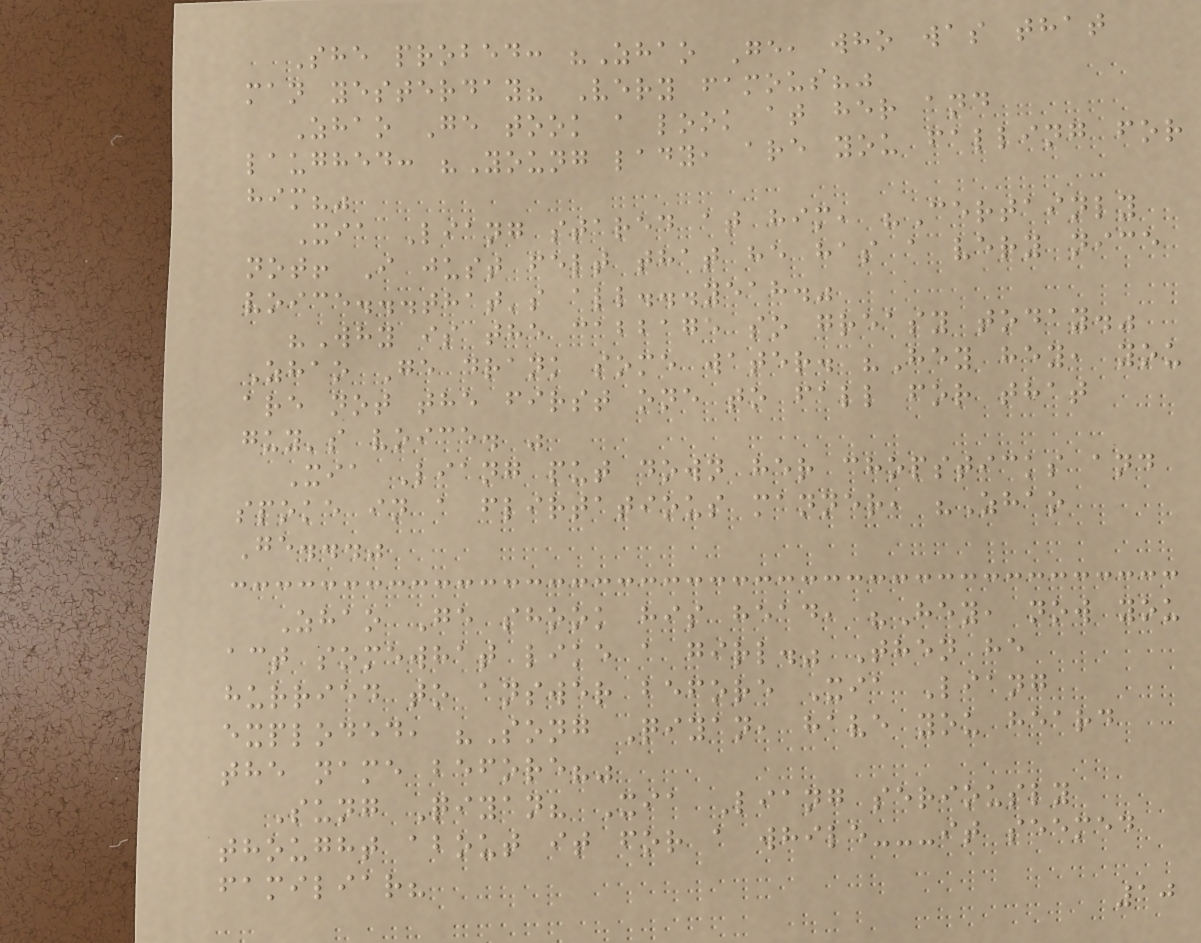She probed: "Zhao Ge, who was that
man yesterday? Very famous?"
Zhao Ge took a look at her and
laughed: "Young lady, are you falling for
him?"
Xia Liang stared at him, "Certainly
not! I just felt that he has a very nice
voice...that's all...yeah."
"Why is the cabbage so greasy today."
Zhao Ge drank some water. "Hey hey, you
are not the first one to fall for that
guy's voice. "
Xia Liang put down her chopsticks and
spoke in a flirtatious manner, "Zhao
Ge..."
Zhao Ge shook his head, "Hey, now you
act somewhat like a girl." Then he
hurried to answer before Xia Liang
exploded, "Song Qiyan, have you heard
the name before?"
Sung Qiyan? Xia Liang seriously
thought about it for a while---it seemed
familiar?
10
